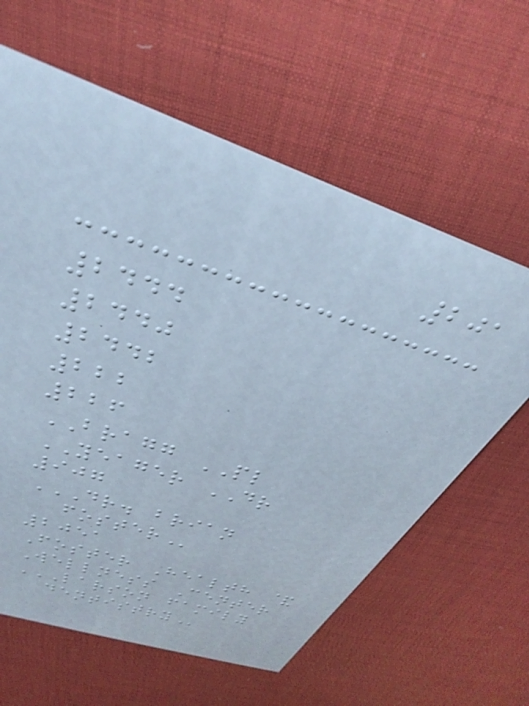201
2444
2440
2442
222
226
BRAGG PL
YEAGER DR
907
DR. BRIAN
FOSTER
2051
Foster Health &
Wellness Center
LARSON FAMILY
DENTISTRY
